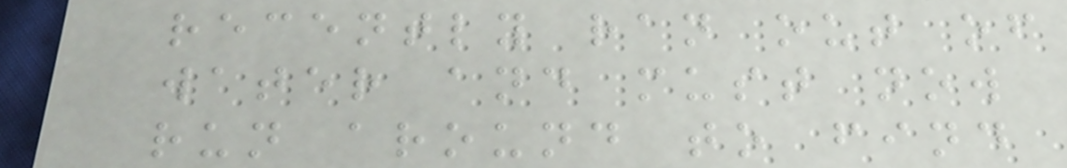recently ran out of
water and must now
run around to find
